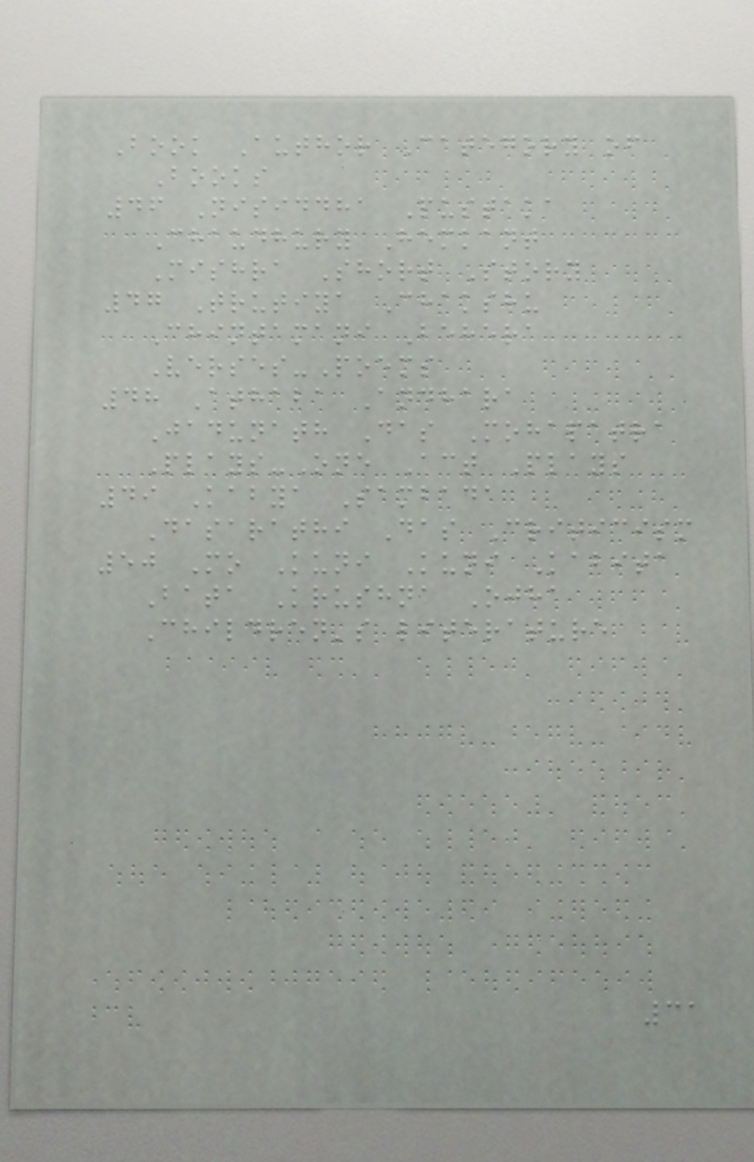Book Author Category of
Books
46 Nisiddha Pustaka
Chaudhury Hemkant
Mishra Short Story
47 Trutiya Chakshu
Chintamani Behera
Verses-Poems
48 Athaba Andhara
Jadunath Das Mohapatra
Plays-One Act Plays
49 Kabya Sambada
Dasarathi Das Criticism
50 Mo Kuni Kuni Kabita
Bata Krushna Ojha
Children's literature
31
